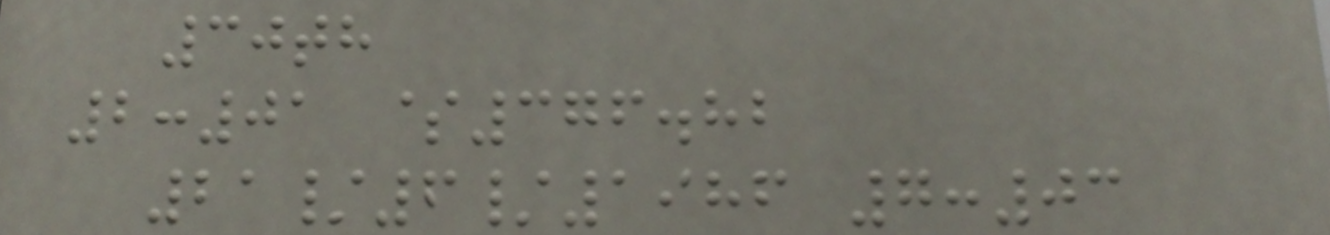30th
2:01 $376.82
21/6/1986 7:03
